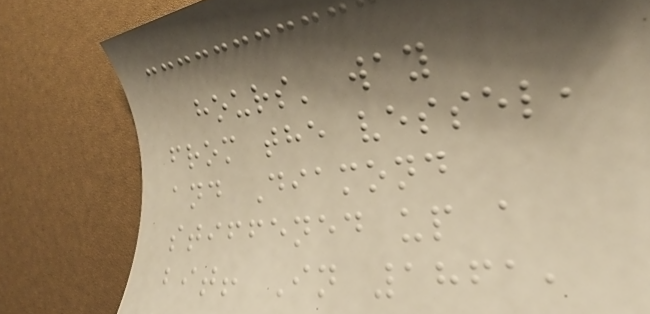hours' way
from the vessel,
and Diamond
stiffened up a
bit! In 1861,
